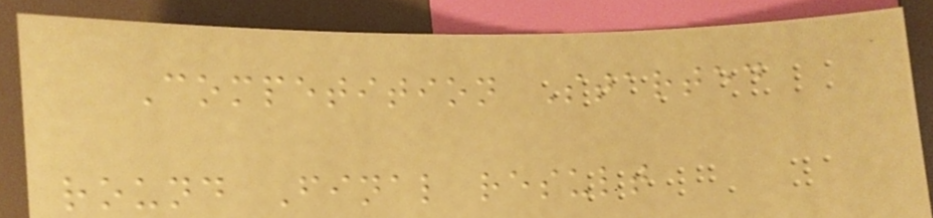Competition Started
round Final result
